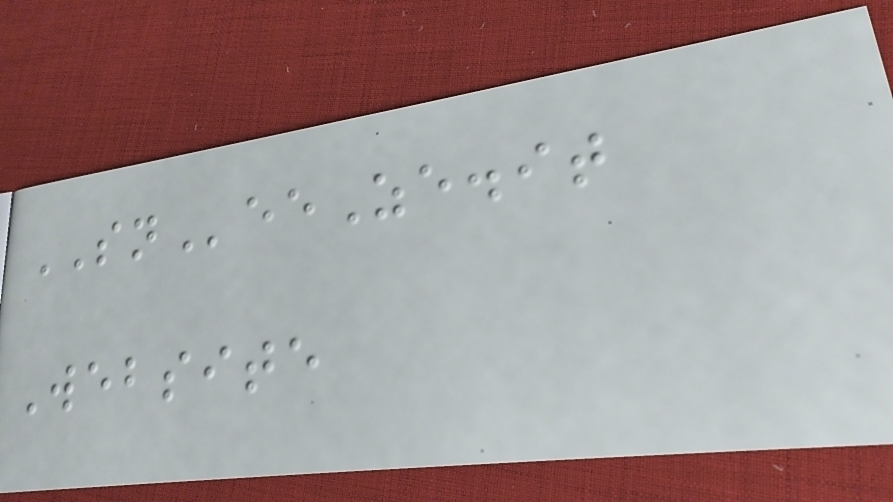SNeeZe.it
Website
